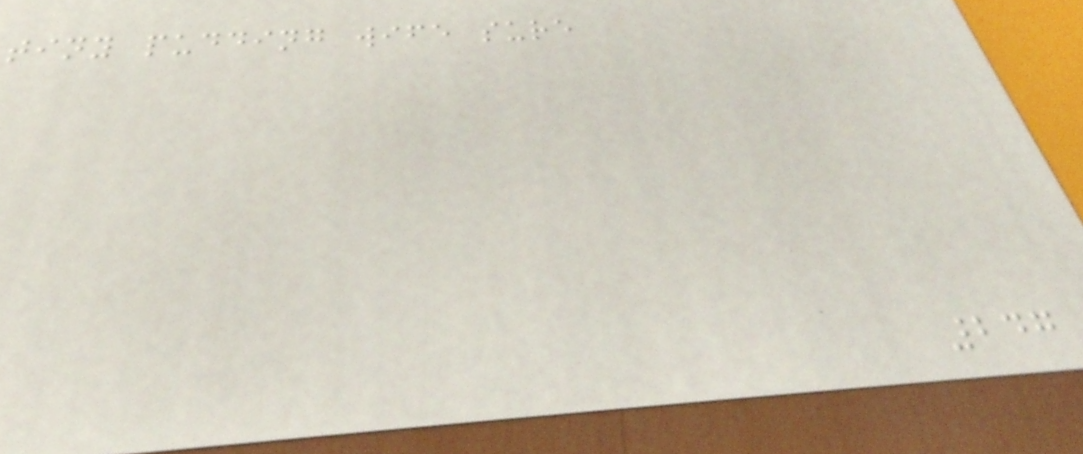tiny pudding wife sure
247
